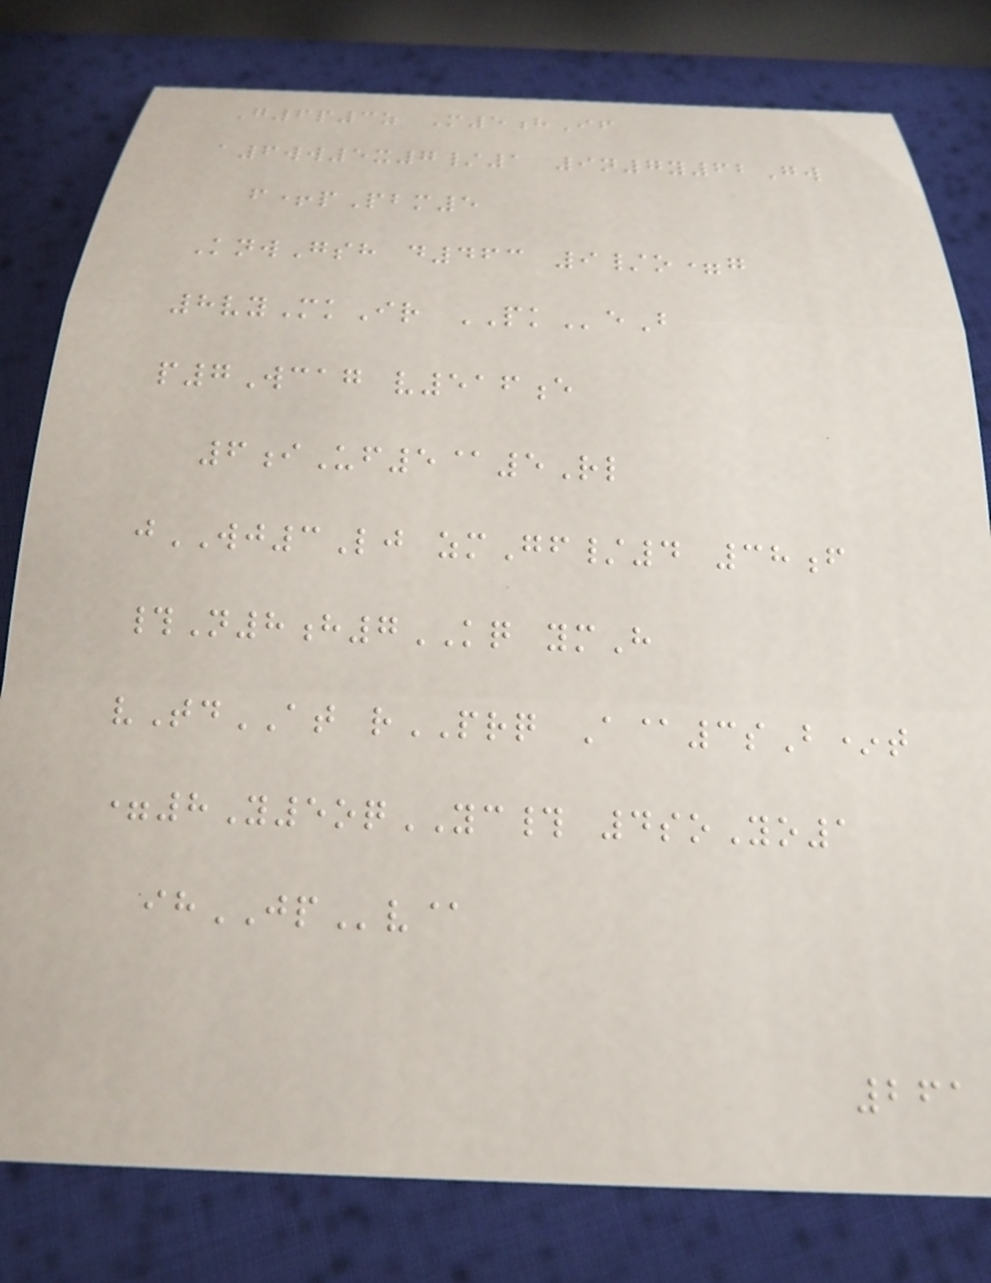G6p3z M5hIf
a6ww5x7/1 9n7y62Gw
f+pPbm5
KnwGsh d463 9/o=g
8vyMkIr PKeB
p7Wcag v516e
6iUf5@5Rl
jWJ3Lj zmGf/4 38f
#N8h7KQ ymH
vTdAT rPRQ A@3sB*t
=8Y5oqYC# 4soYo1
ihJPv@
261
